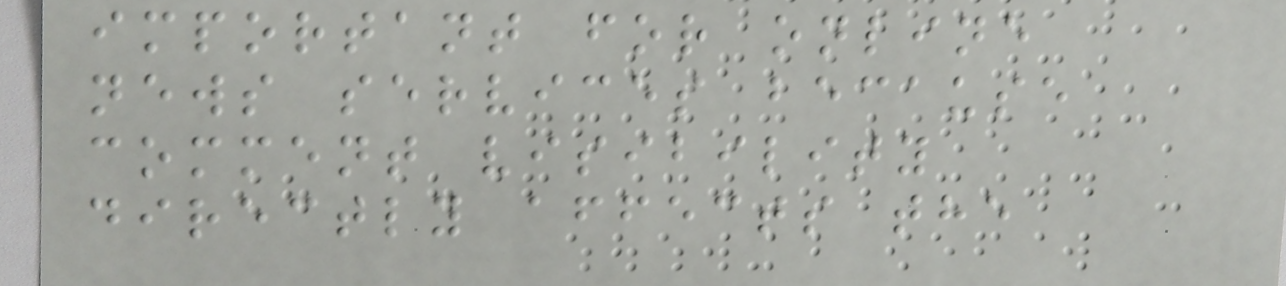important for online
news services because
comment visibility
directly affects the
